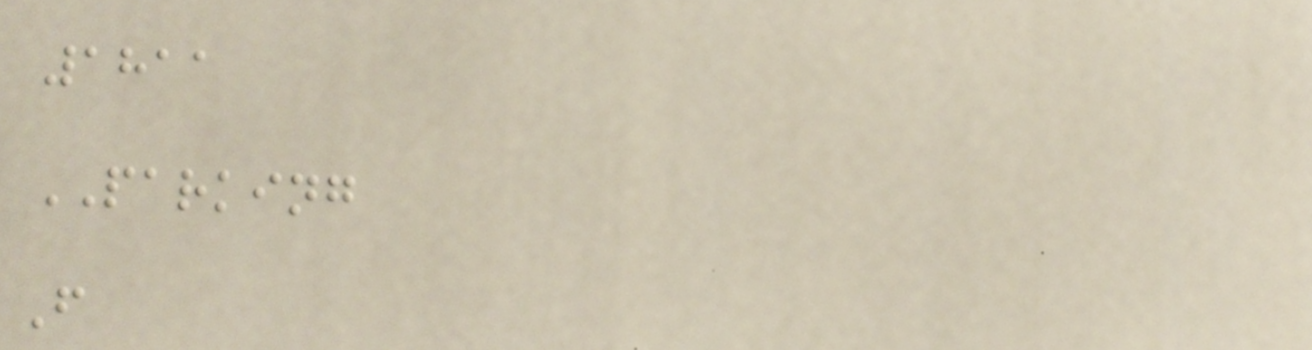1811
PARKING
F
